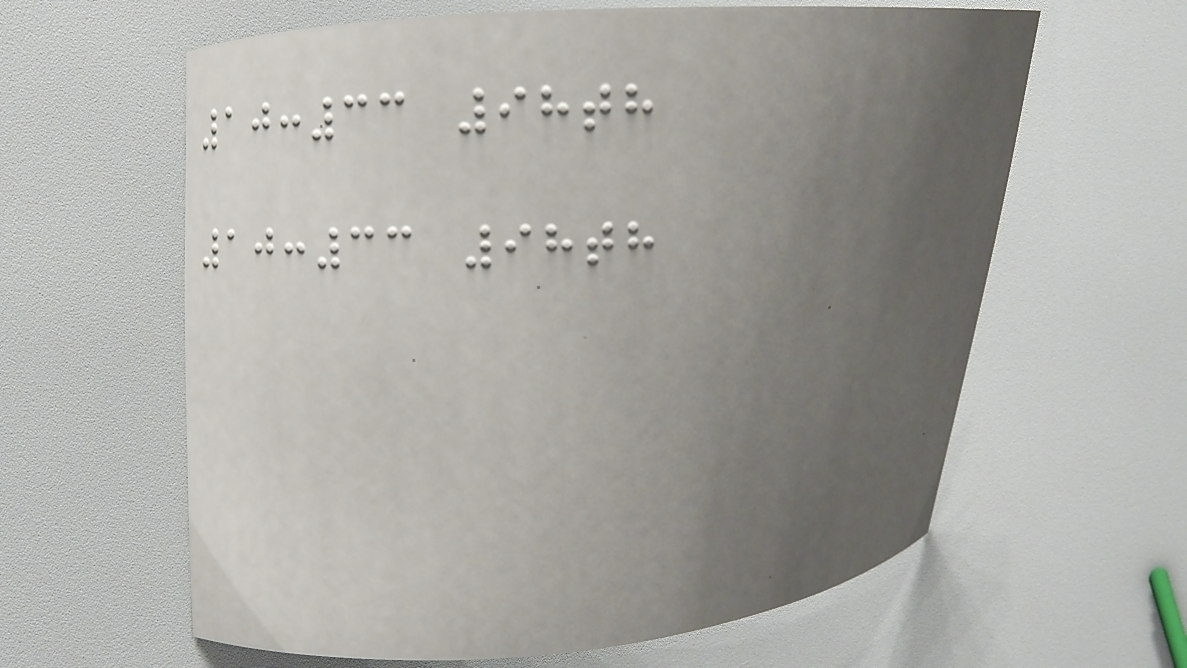10:33 98th
10:33 98th
